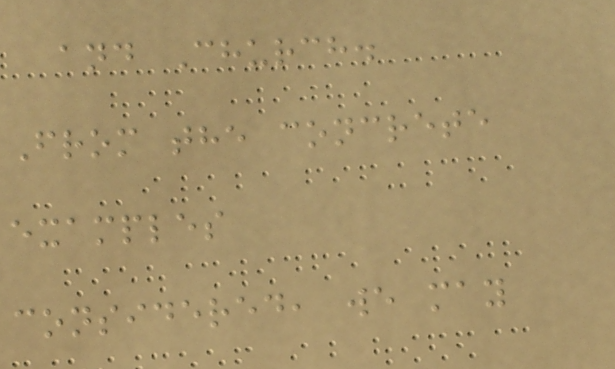and Church.
From the concrete
examples
considered, we may
